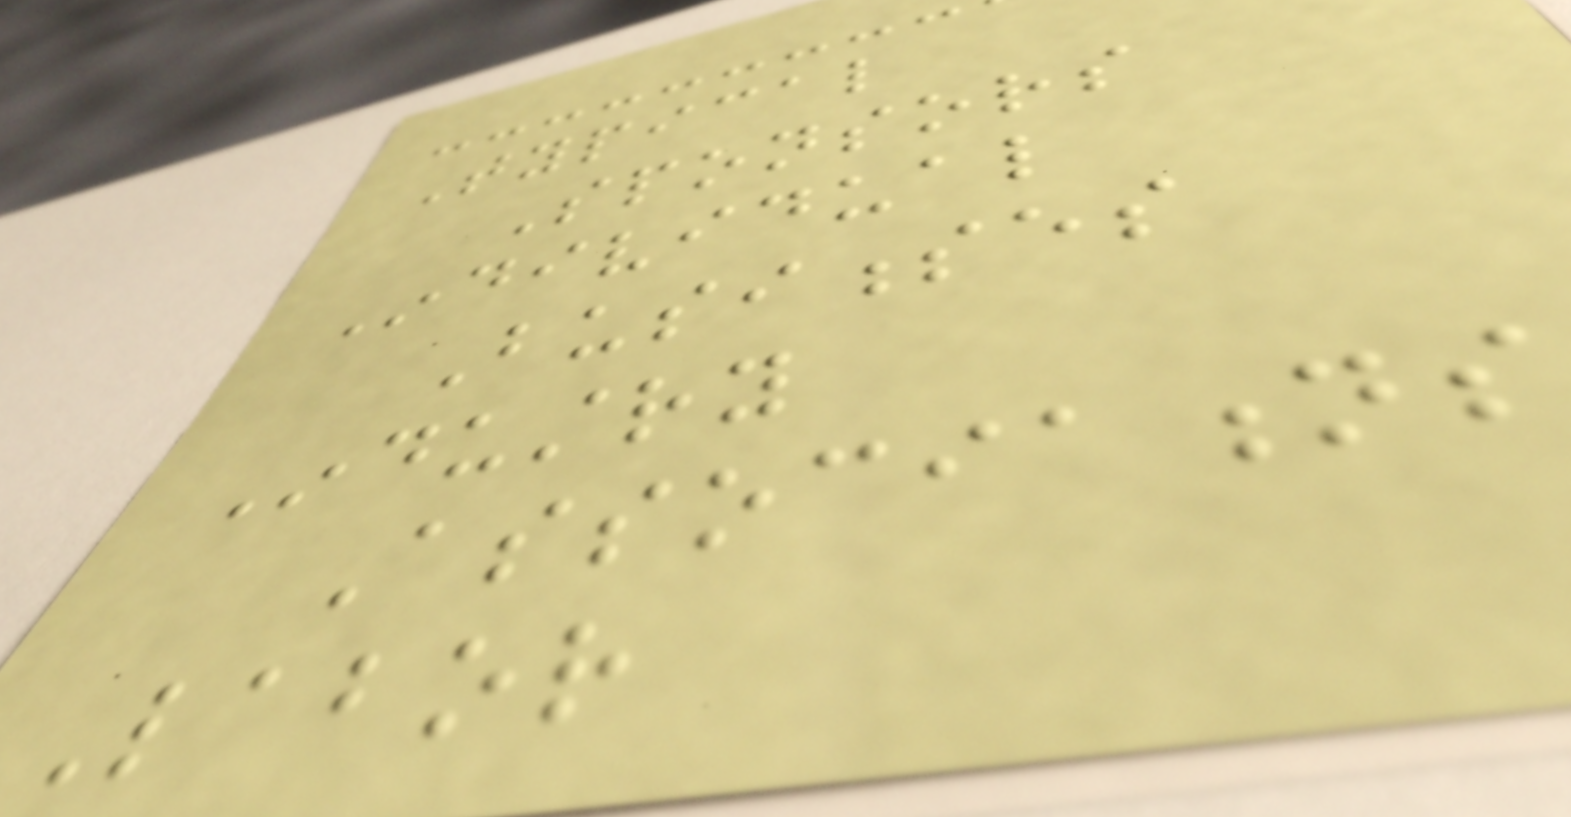Typical
Sponsors
Individual
Businesses
Industry
Associations
Labor
